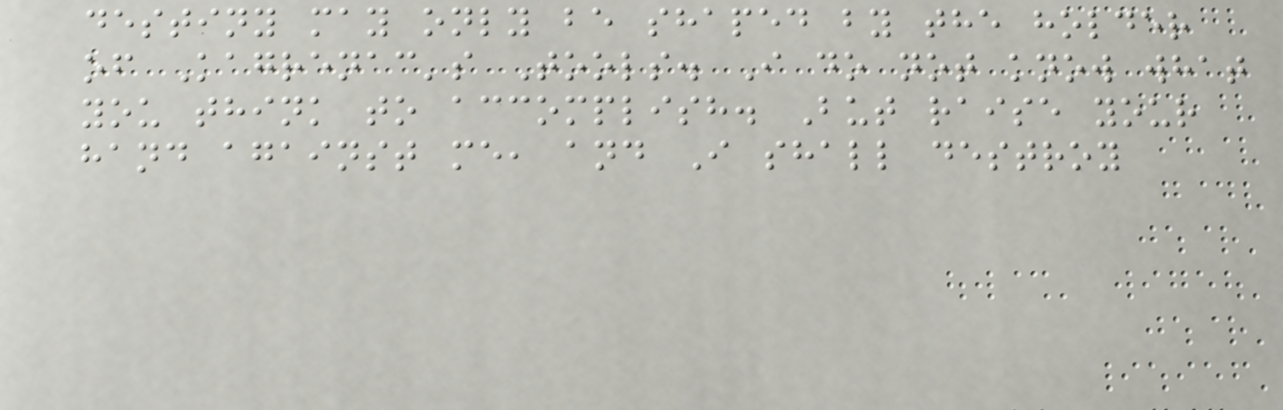destiny may only be shaped by the holder
of Kagrenac's Tools. I do not know what
you think to accomplish. But raise your
hand against me, and I shall destroy
